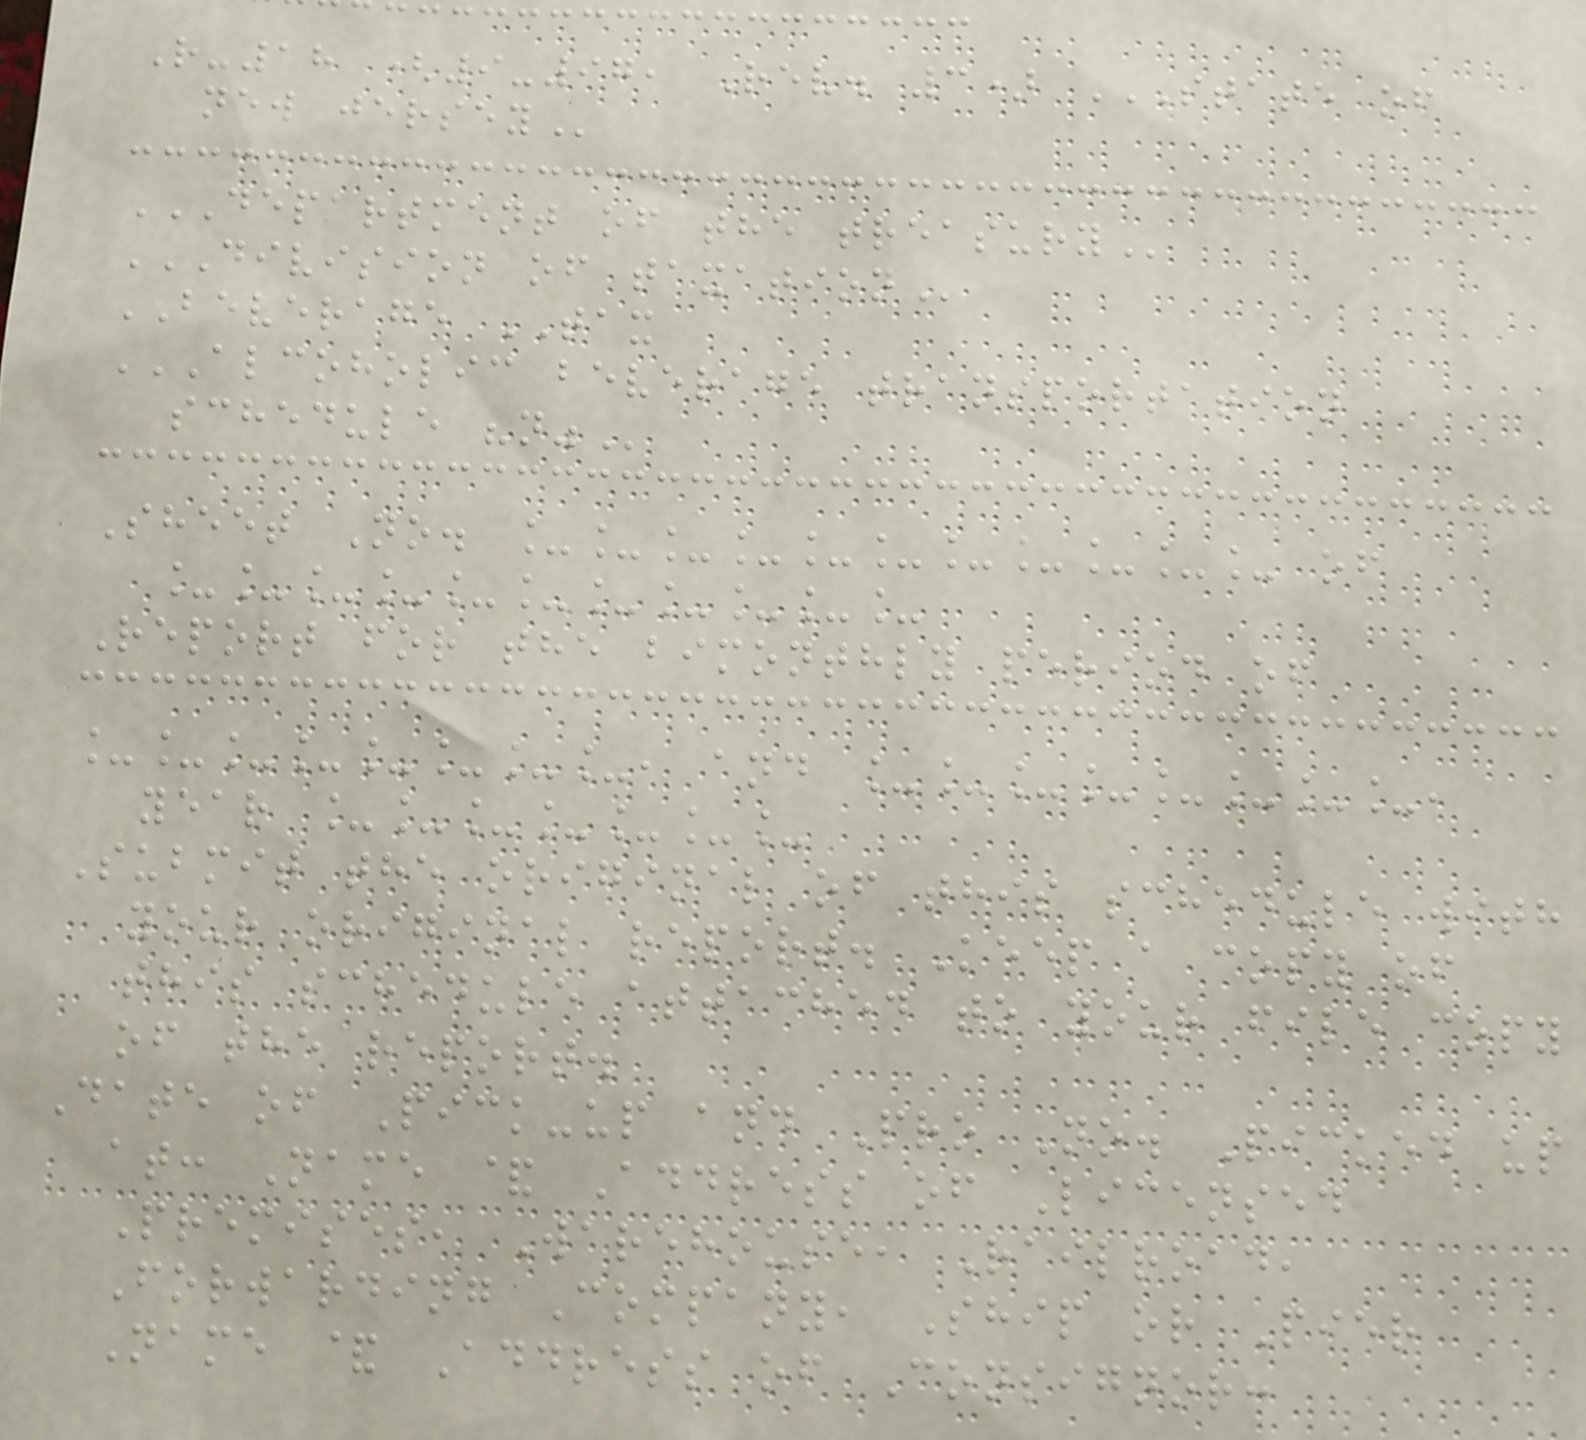R-18 (9-97, Rev. 3) STATE OF
NEW JERSEY
DEPARTMENT OF THE TREASURY
DIVISION OF TAXATION
BEVERAGE TAX
ALCOHOLIC BEVERAGE TRANSPORTATION
SCHEDULE "N"
Sheet No. ___________ of
___________
Report for the bimonthly period of
________, and ________,
year _______
Submit the original of this schedule with
your original report. Keep a copy of
this schedule attached to your file copy
of the report.
Date of Pick-up and Pro No. Picked up
at: Name & Address of Licensed
Premises, Warehouse, Railroad,
Forwarding Company, Ship or Pier
Name & Address of Consignor:
